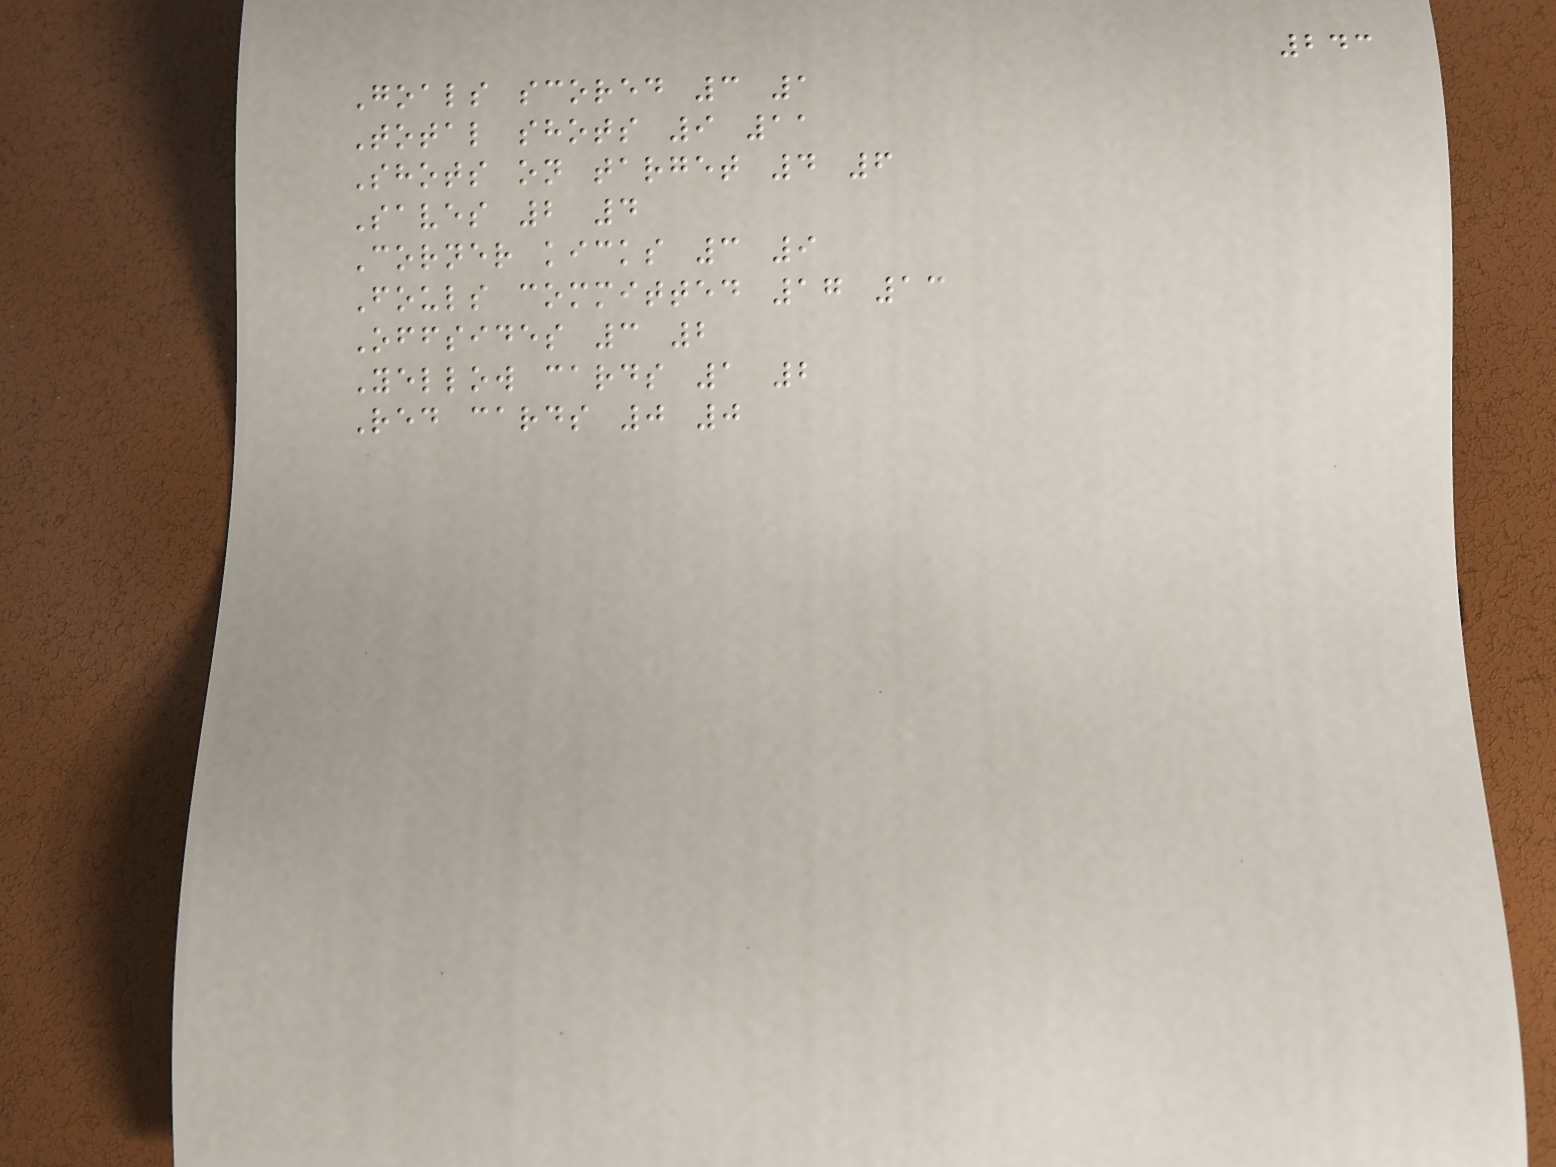243
Goals scored 3 1
Total shots 9 11
Shots on target 4 6
Saves 2 4
Corner kicks 3 9
Fouls committed 17 13
Offsides 3 2
Yellow cards 1 2
Red cards 0 0
